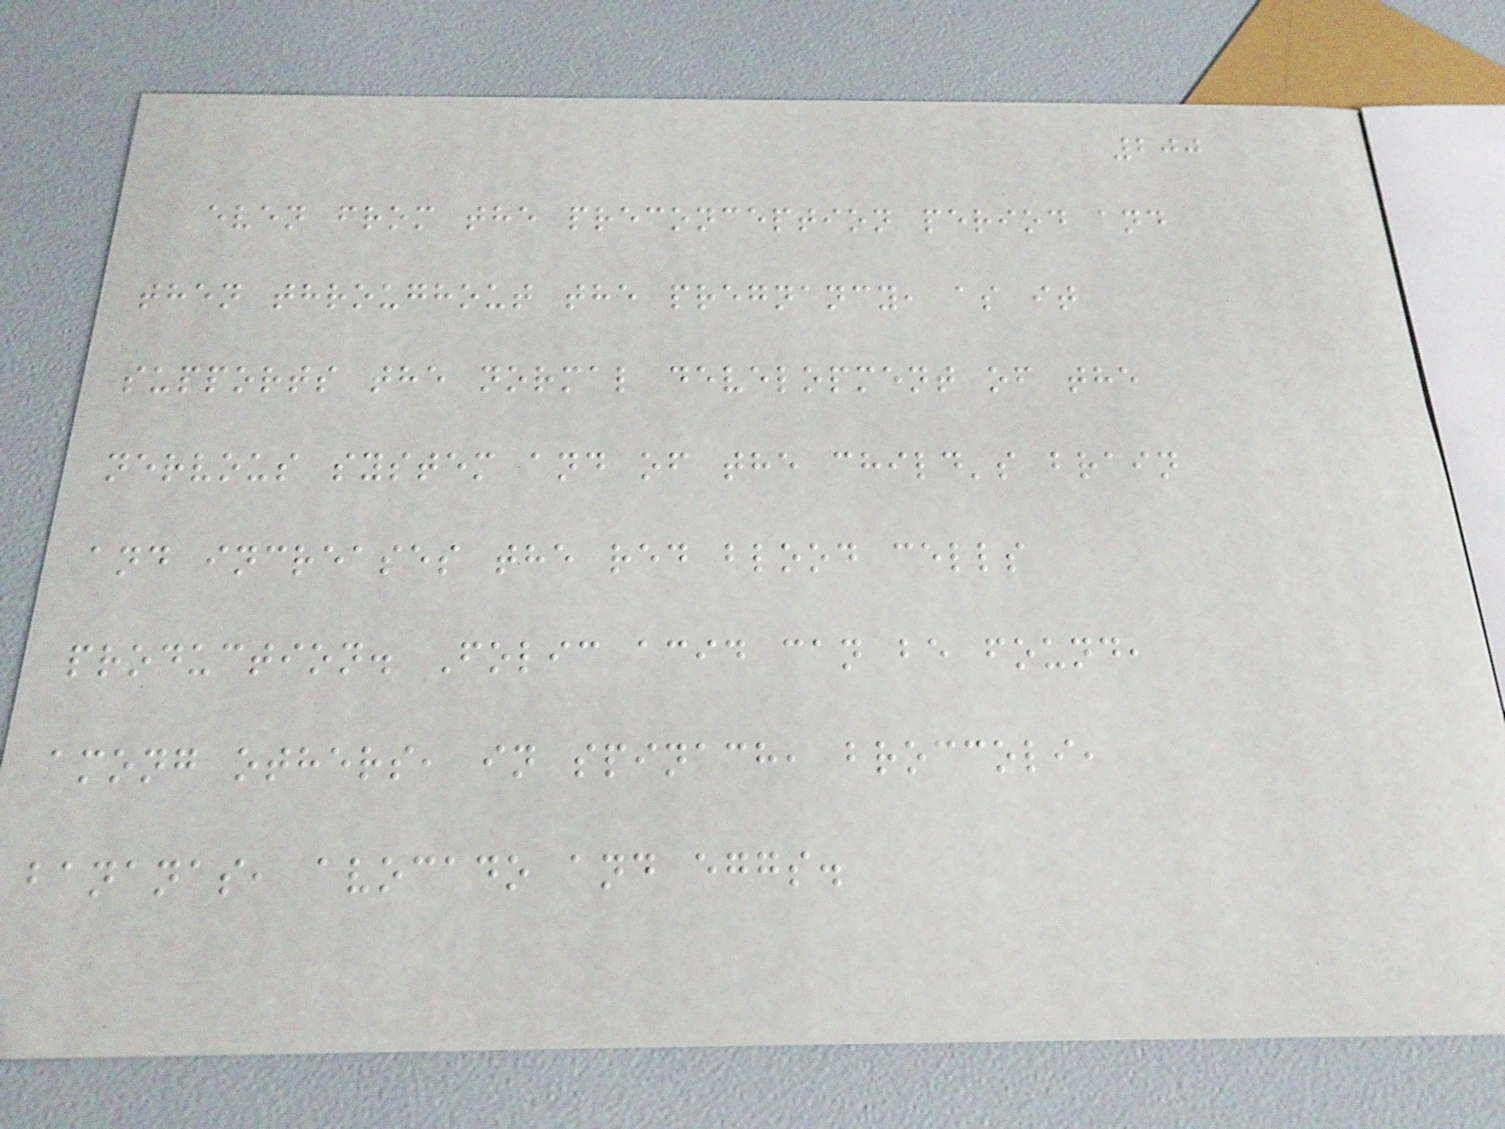200
even from the preconception period and
then throughout the pregnancy, as it
supports the normal development of the
nervous system and of the child's brain
and increases the red blood cells
production. Folic acid can be found,
among others, in spinach, broccoli,
bananas, avocado and eggs.
